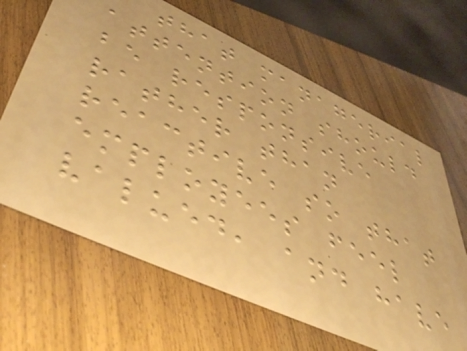that managerial
attention should
be responsive
rather than
reactive so that
employees feel
valued, and have
